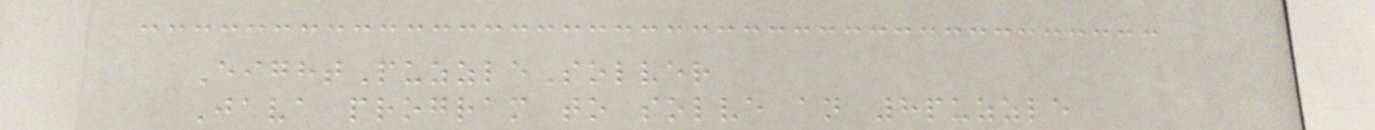EightPuzzleSolver
Java program to solve an 8puzzle
